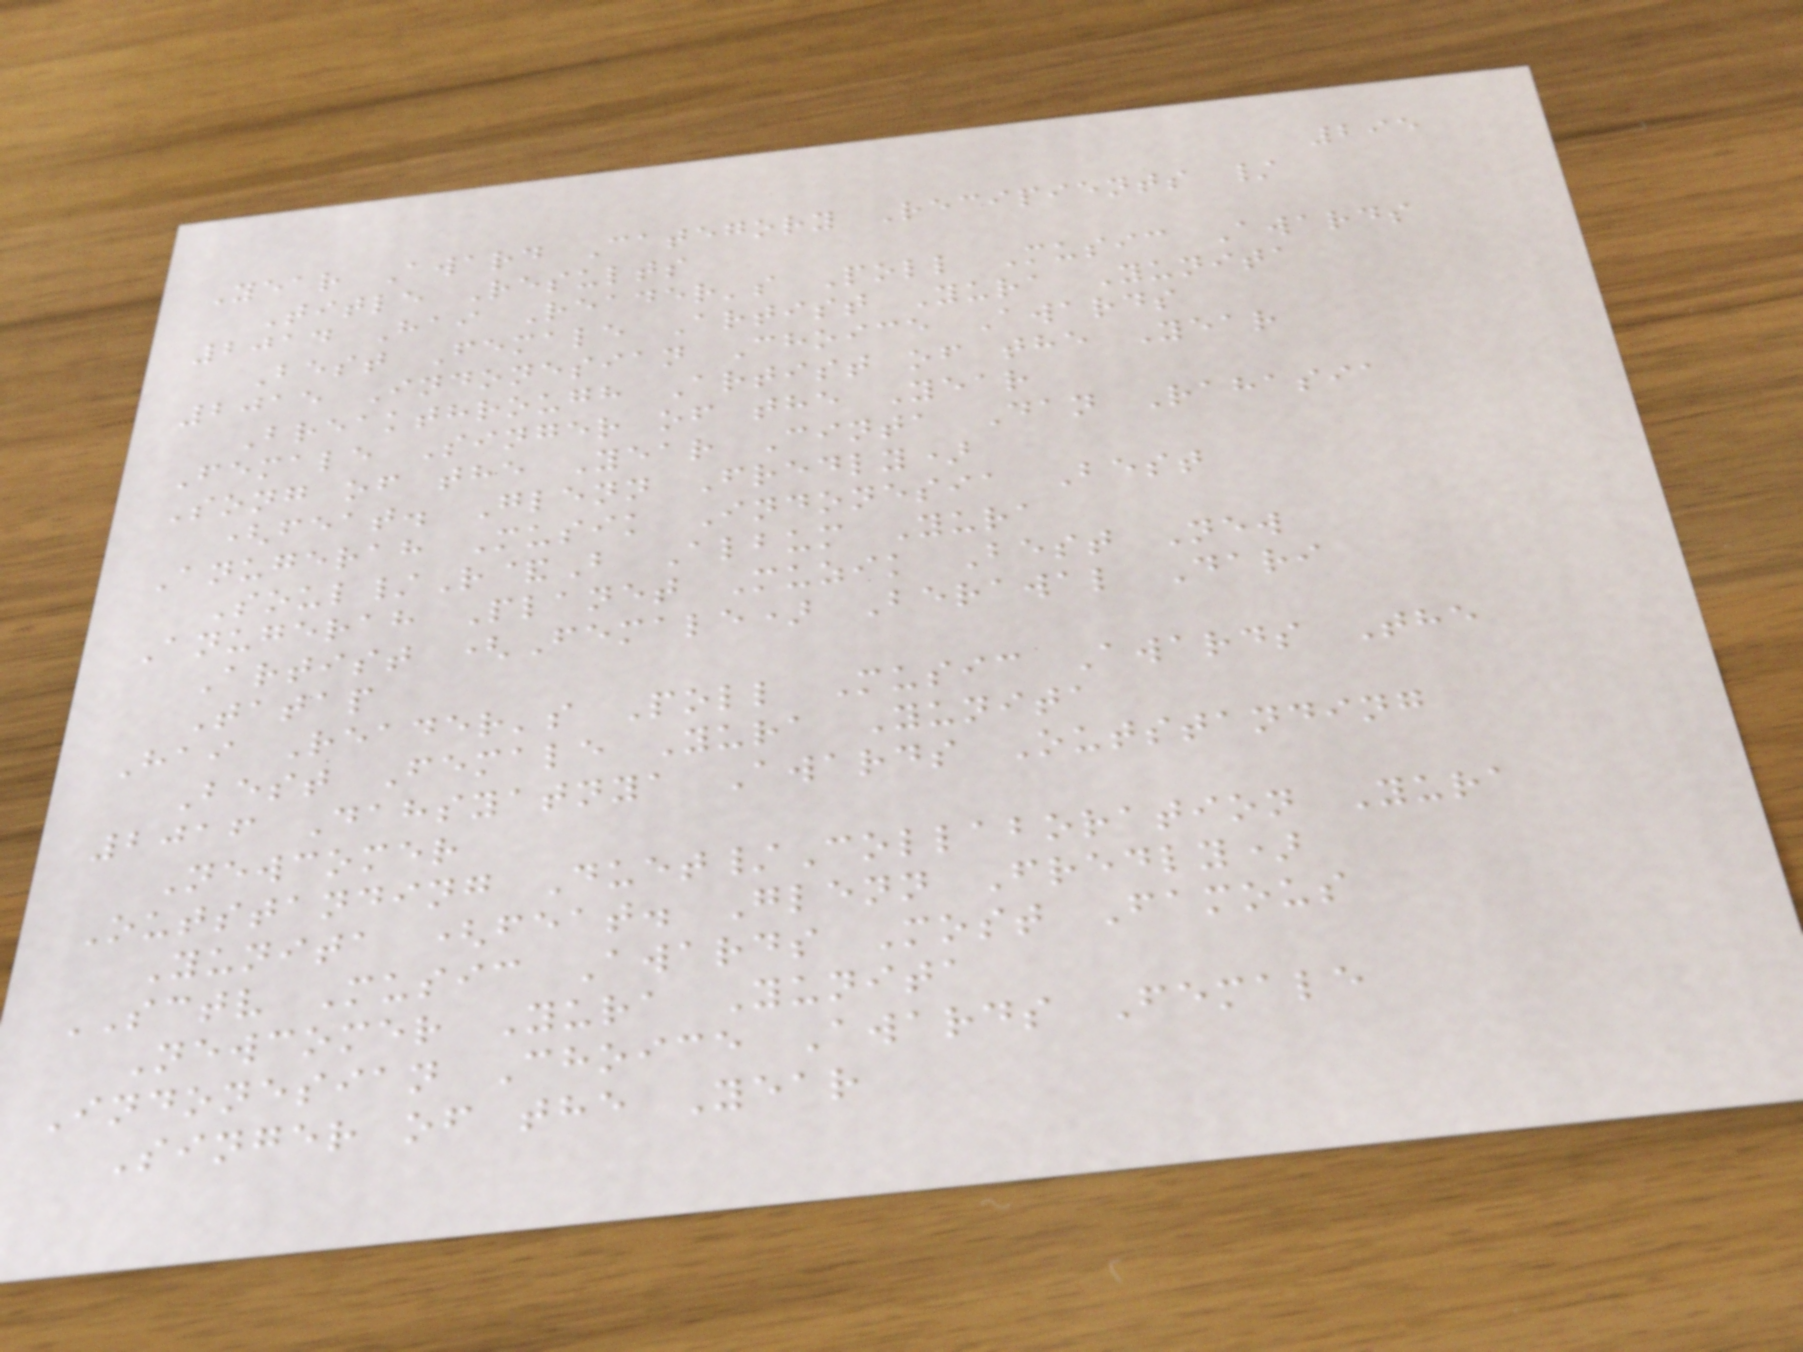295
Year Award Category Recipients /
Title Results
2014 Hai Reader's Poll Music Awards
Best Female Artist Yura Yunita
2015 Indonesian Choice Awards
Breakthrough Artist of the Year
Female Singer of the Year
Song of the Year Cinta Dan Rahasia
(feat. Glenn Fredly)
Anugerah Musik Indonesia Best
Soul/R&B Album Yura
Anugerah Planet Muzik Best New
Artist (Female) Berawal Dari
Tatap
Hai Reader's Poll Music Awards The
Best Female Yura Yunita
2016 Dahsyatnya Awards Outstanding
Newcomer
Outstanding Duet/Collaboration Yura
Yunita (feat. Glenn Fredly)
SCTV Music Awards Most Famous
Newcomer Yura Yunita
Indonesian Choice Awards Female
Singer of the Year
